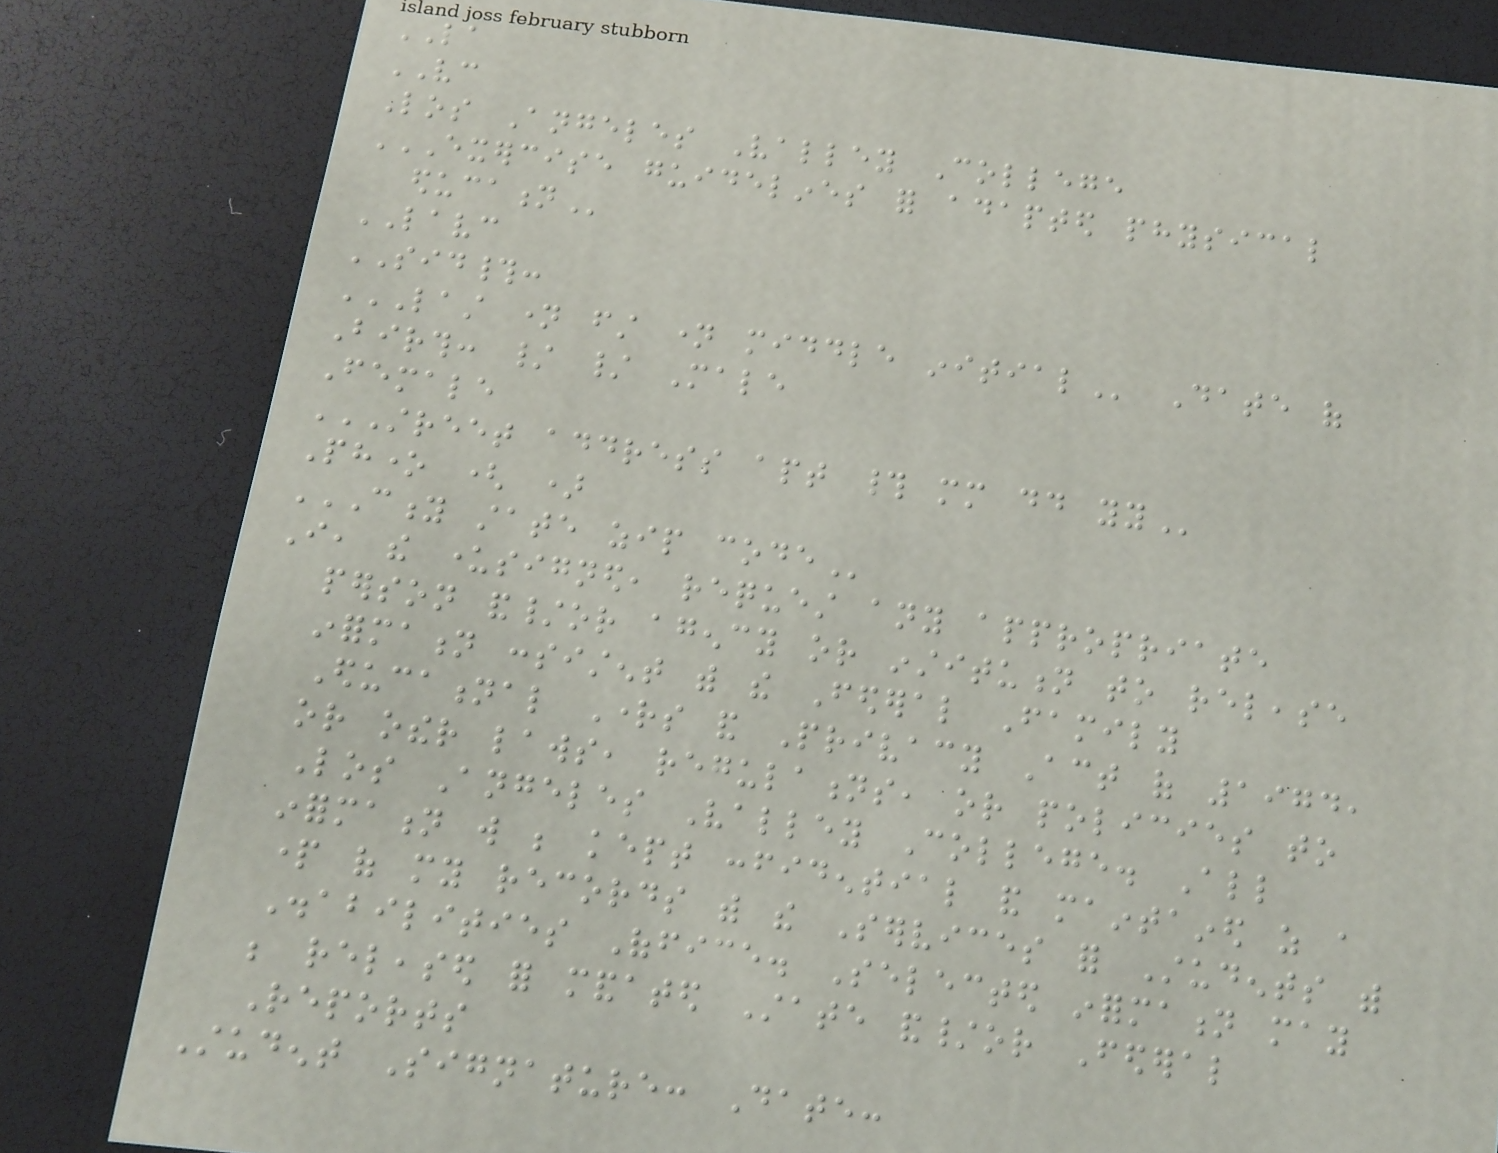LA
VC
Los Angeles Valley College
EXERCISE GUIDELINES FOR ADAPTED PHYSICAL
EDUCATION
LAVC
SID#:
LAST NAME FIRST NAME MIDDLE INITIAL Date of
Birth: / / Male
Female
STREET ADDRESS APT # MM DD YY
Phone ( )
CITY STATE ZIP CODE
I, the undersigned, request any appropriate
person and/or agency or institution to release
information consistent with the Federal Family
Educational Rights and Privacy Act of 1974,
or other laws, regulations, or policies to
Los Angeles Valley College. All
information will be kept confidential and maintained as a
part of my records with the Services for Students with
Disabilities Office. Selected information may
be released for mandated State and/or Federal
Reports
Student Signature: Date:
